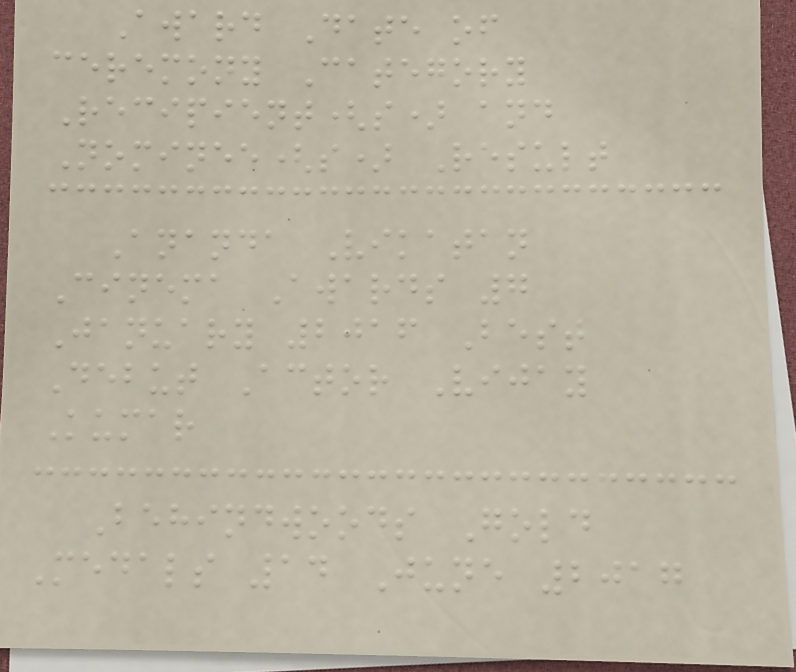Award Date of
ceremony Category
Recipient(s) and
Nominee(s) Result
Ananda Vikatan
Cinema Awards 7
January 2016 Best
Debut Actor Vijay
Kumar
Behindwoods Gold
Medals 14 June 2017
